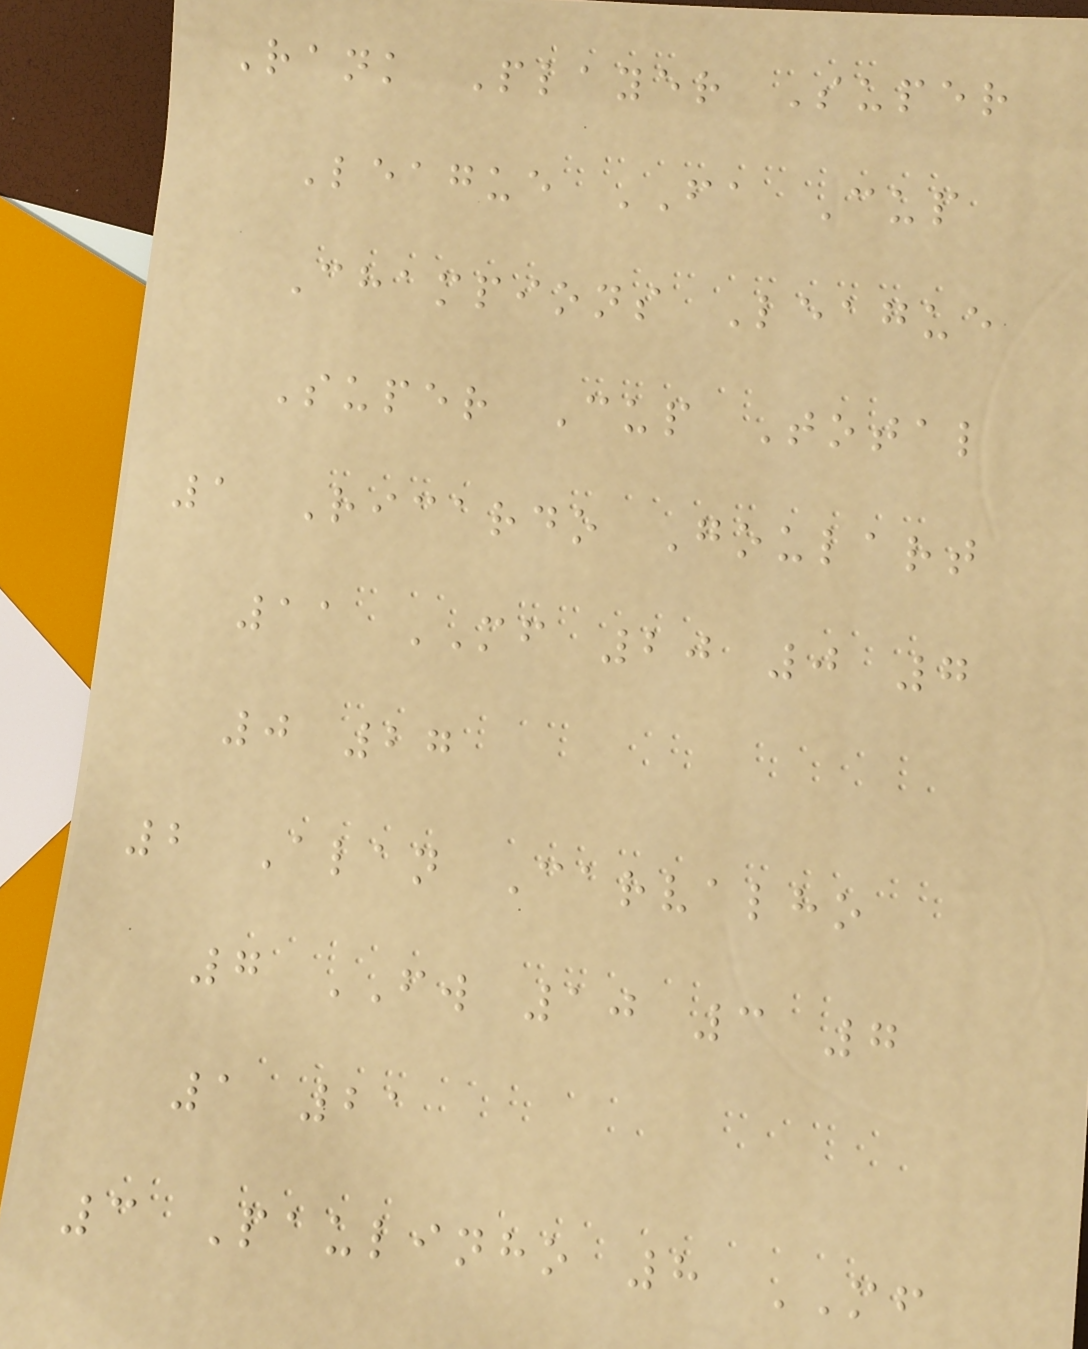Rank Player Super
League FA Cup
Champions League
Super Cup Total
1 Ricardo Goulart
11 MF 20 0 7
0 27
2 Alan Carvalho
7 FW 10 3 7
1 21
3 Paulinho 8 MF
